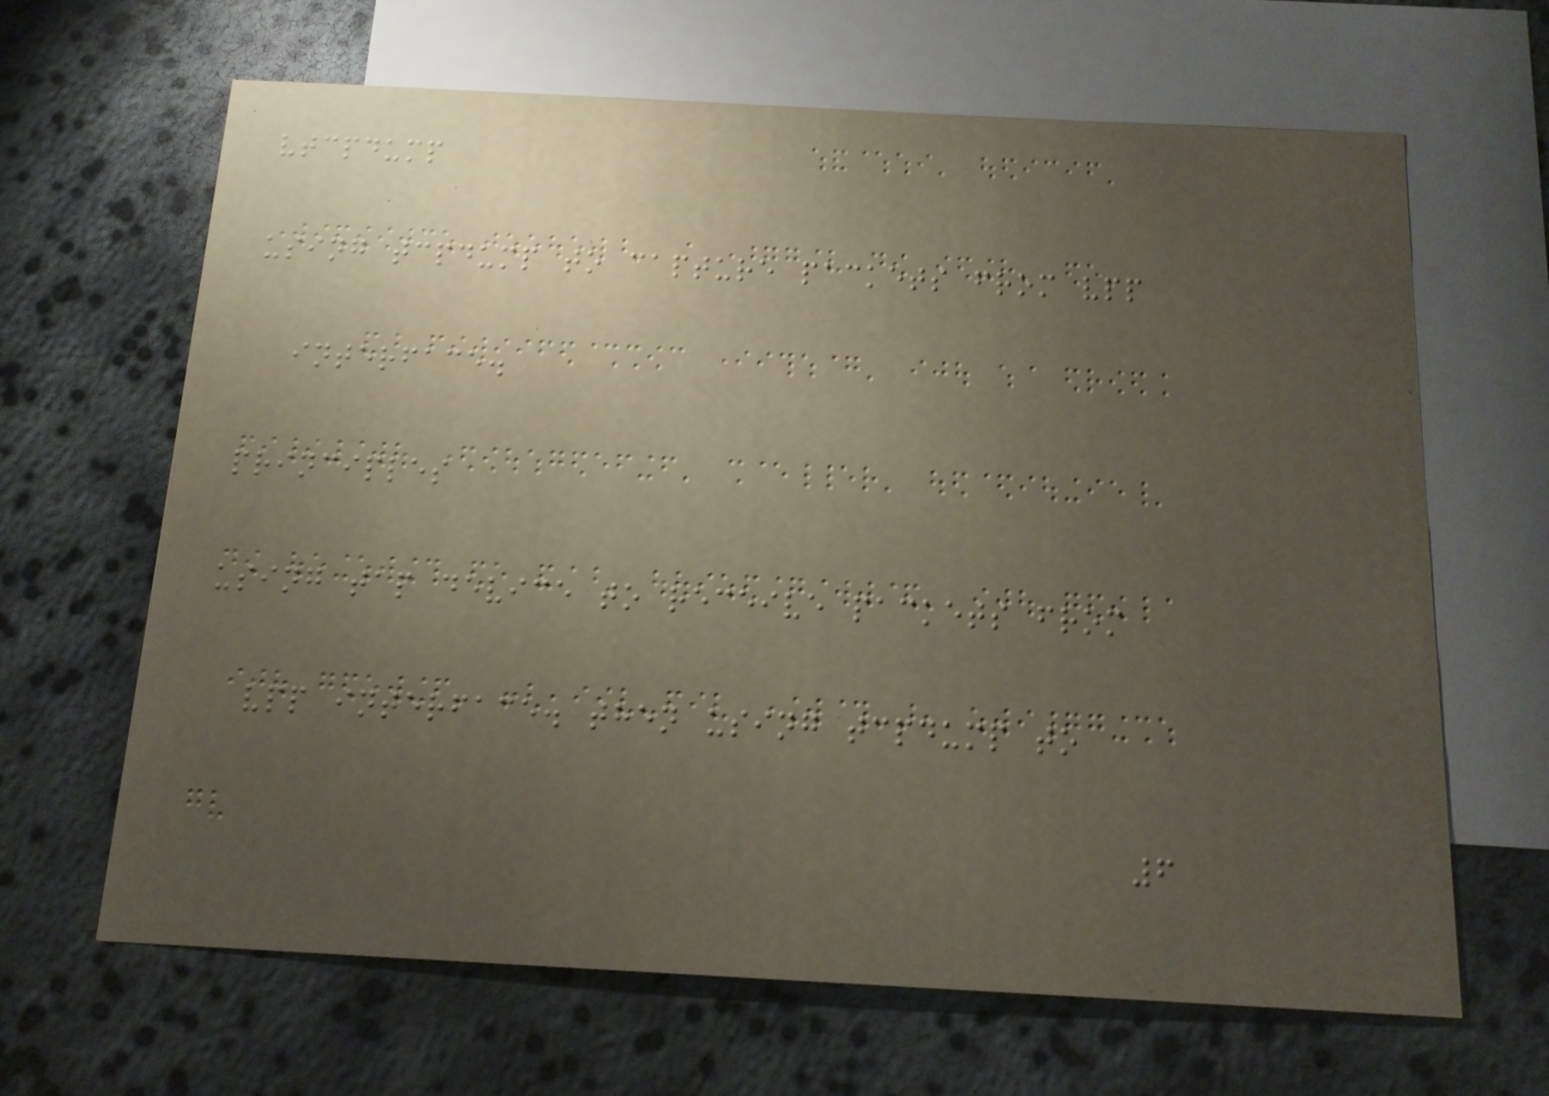vtcpdump
using tcpdump to capture packets from vpp
interface.
principles
using tap device to receive packets from
vpp interface. then using tcpdump to
6
